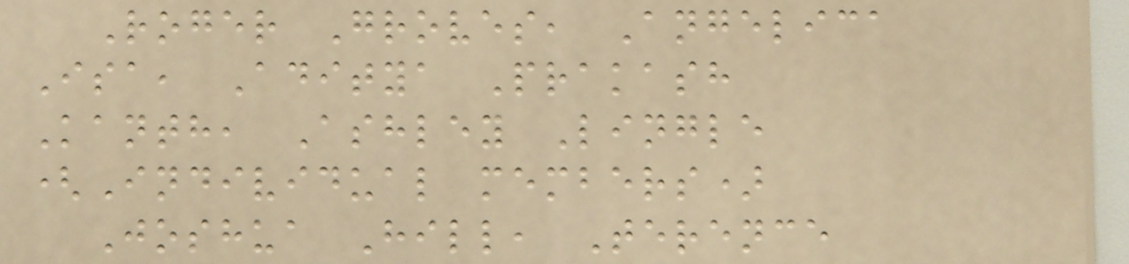Roger Groves, Angelica
Isa, Aditya Prakash
Kanth, Ashley Lingle
(Individual members)
Joshua Hill, Terence
